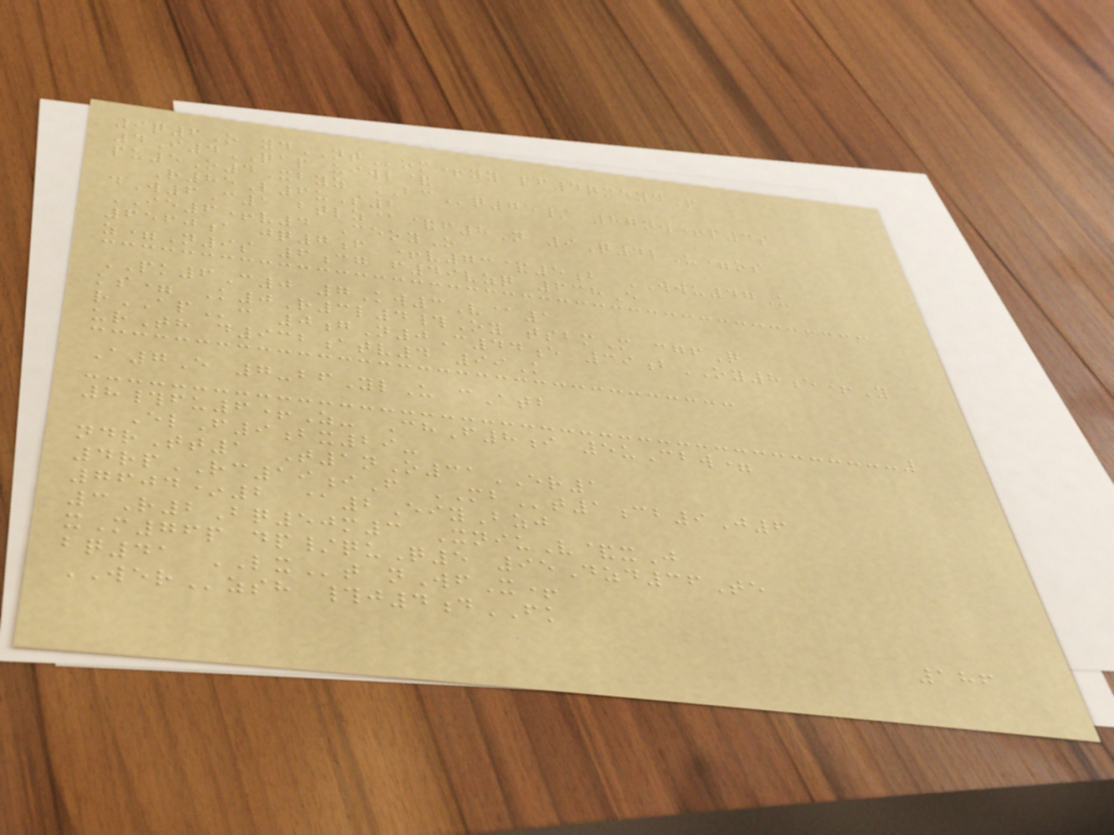9q6O ydNTom+yy pf4qmeydP
4I4QAP uiwl&
pu5O4Xbyz BCq75/ 87nw+p4s
R85L6uS2
dW6C1 btlz@&f8N 9Q4lU=os
IE6+v4 CeoyO
6560a jq7f +v73&5b WWU47U
z=N9s 6cg f49vzq 638E
PK6C0 7Kw3V@1
ks= K0R3l4#Oy tsbmM cgfQ
rAPc 0gN0C44e 39bOY8e+Y
urTh d932atv4 99K
A7E 7-bfYlU cAtb
8#fu6+Z- ChF8i 5uCbw=
ElF9bx29-
ndrTt1 T1nO31ER1
4rpRC19iF MBt1cb9J6
7604*2 @2EiyBzj
3R2Bq50m3 XniuV&xJ
xM76p dp/quQ5 95Dzd36Te
bq41 LXt nWfX+
WERzsh #j4dFK
186
